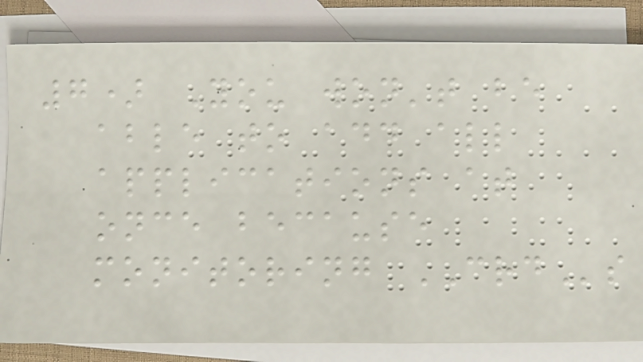7) You won't be
able to add all
applications at
once because
monitoring CRDs
